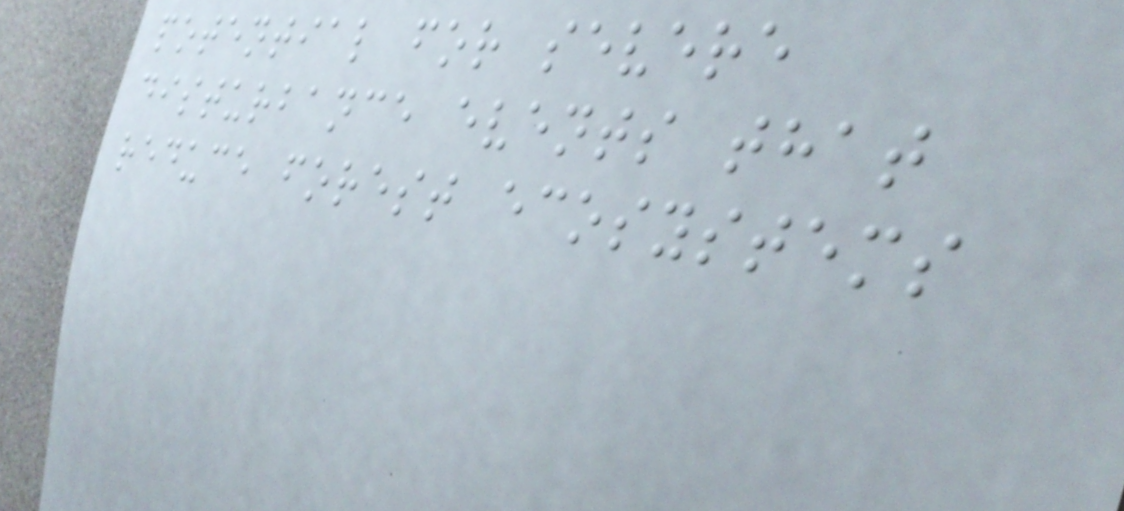potential for severe
disturbance events that
reduce forest ecosystems
